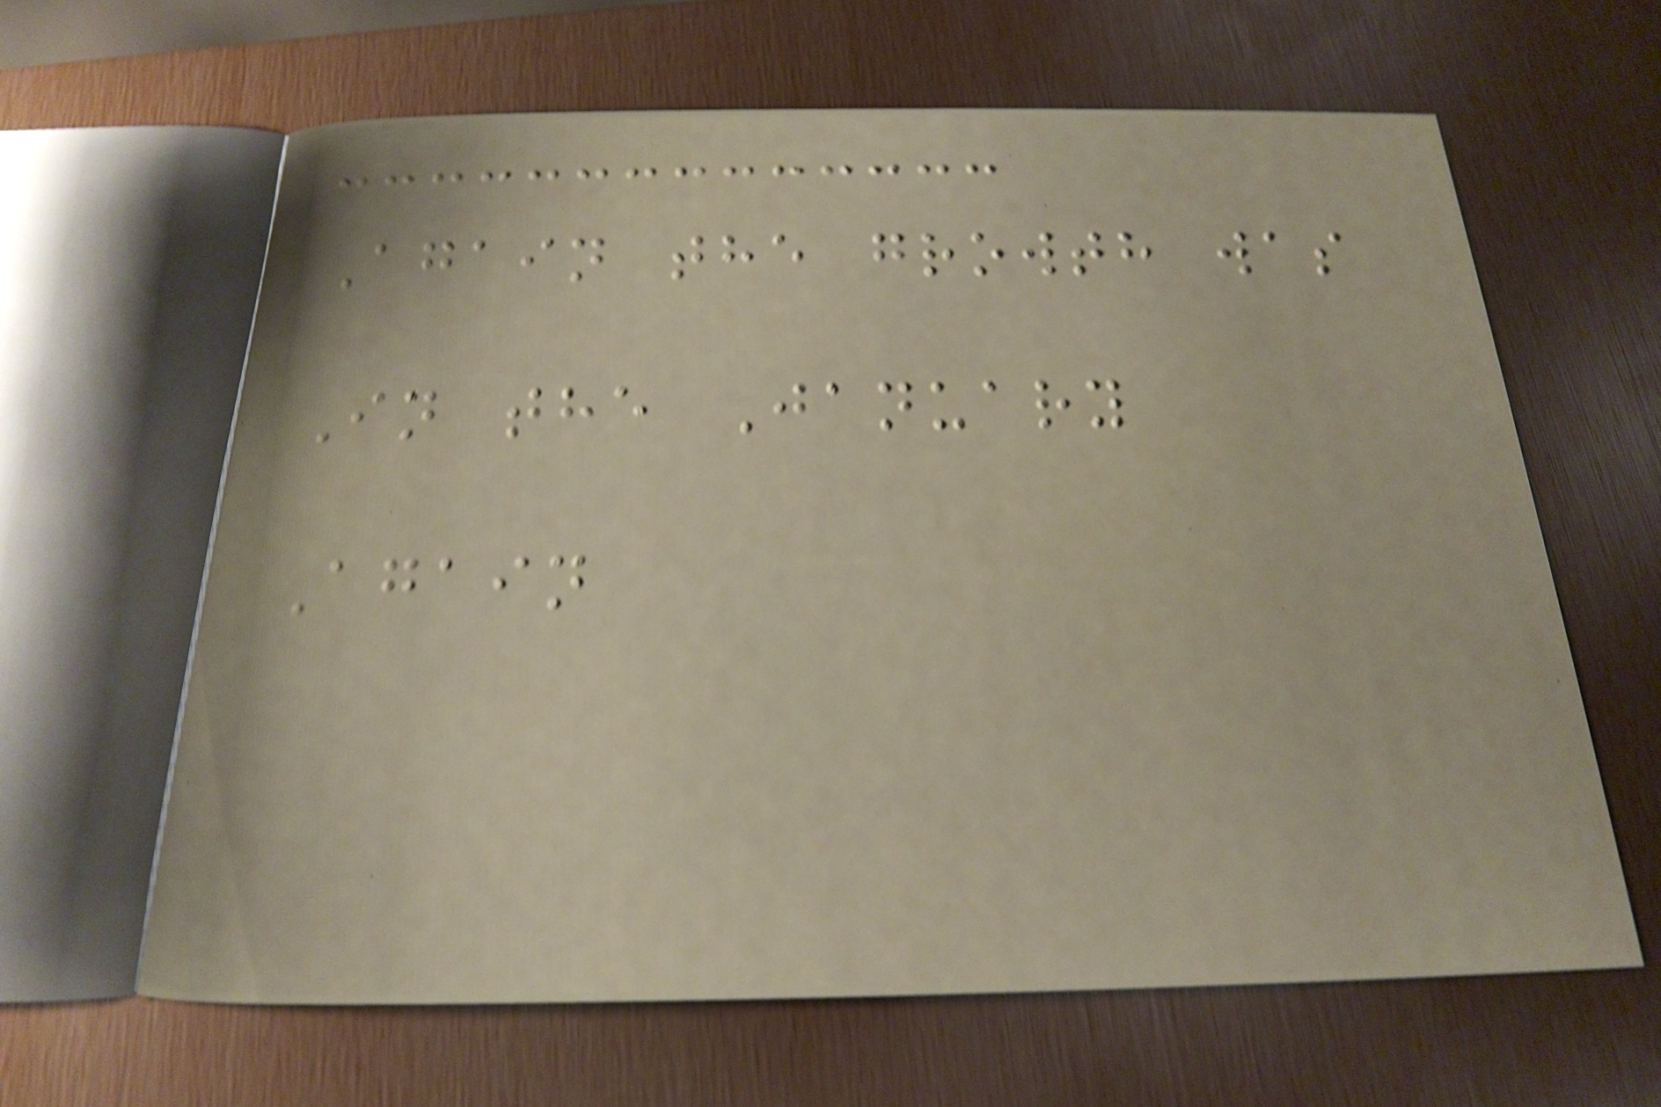Again the growth was
In the January
Again
